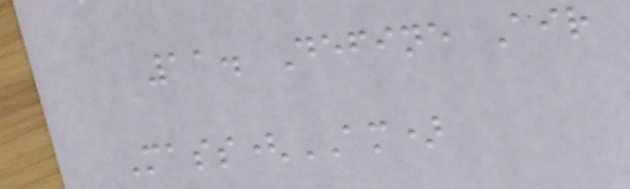11. Define Air
Mass(AM)
